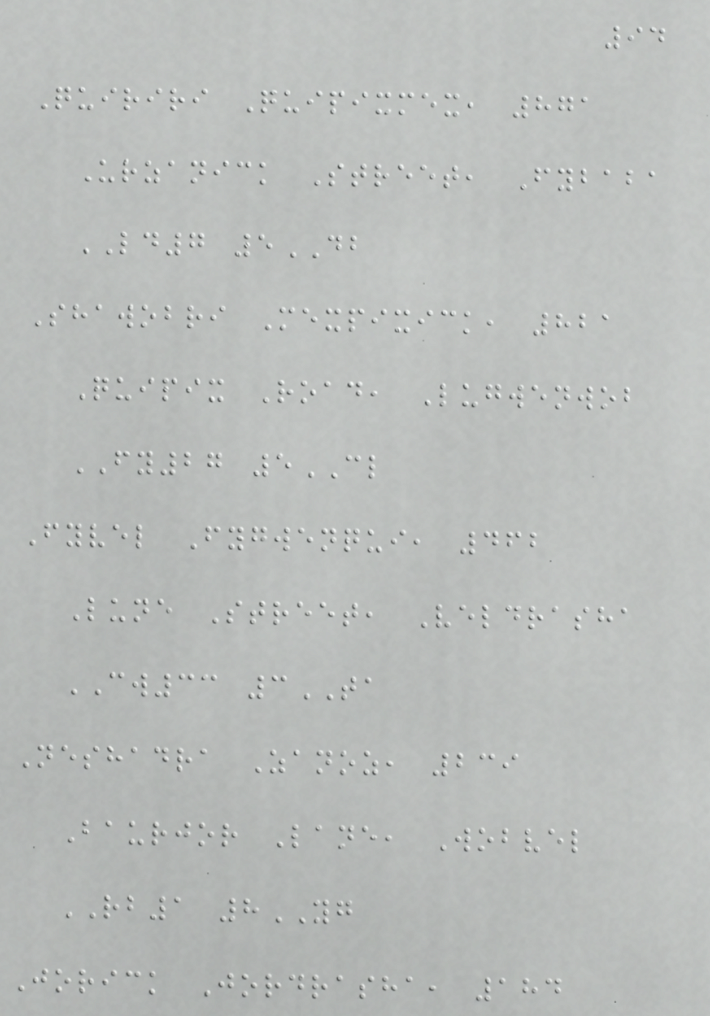94
Quiriri Quipixmex, 871
Urzanick Street, Fybaba
LD7 5DB
Shawobri Mexpixick, 821
Quipix Road, Lugwenwob
FY27 5CL
Fyvel Fygwenqui, 462
Lune Street, Veldrasha
CW33 3TA
Neshadra Zanoz, 239
Baurjor Lane, Wobvel
RB1 8YG
Jorick Jordrasha, 184
